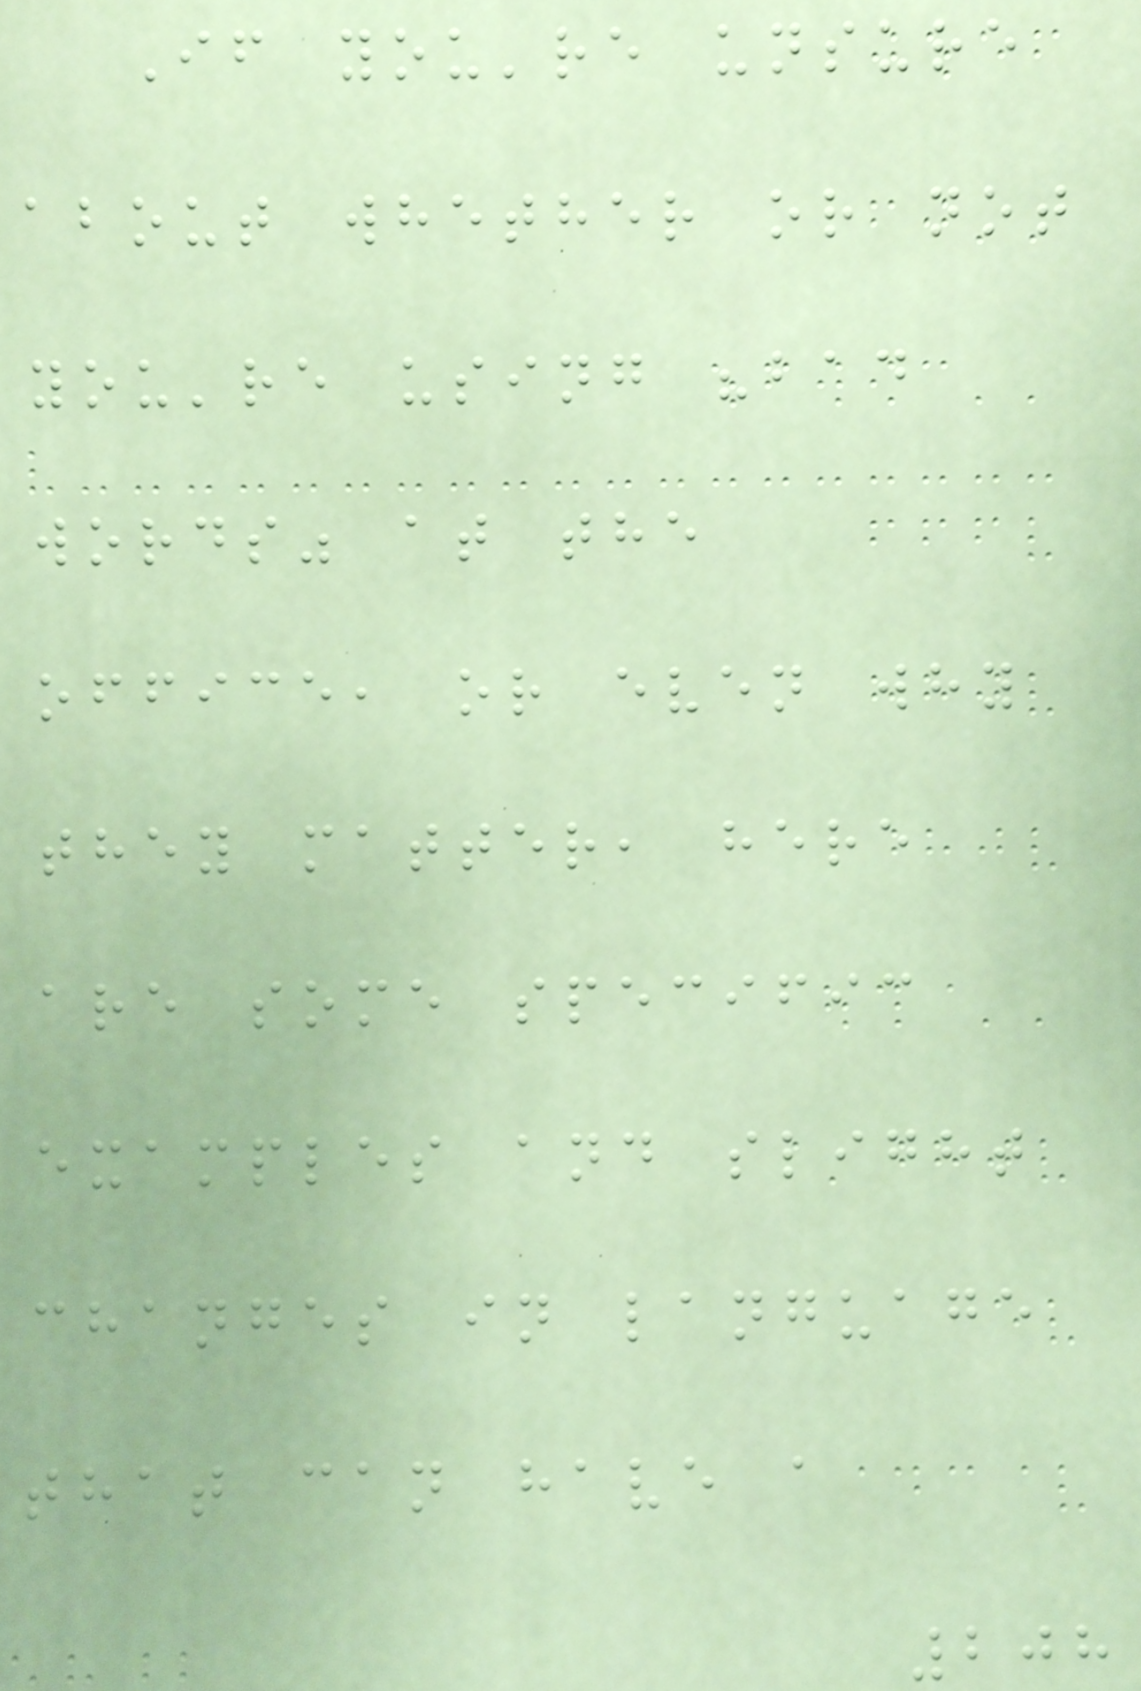If you're unsure
about whether or not
you're using "bad
words" at the
office, or even why
they matter, here
are some specific
examples and slight
changes in language
that can have a
208
